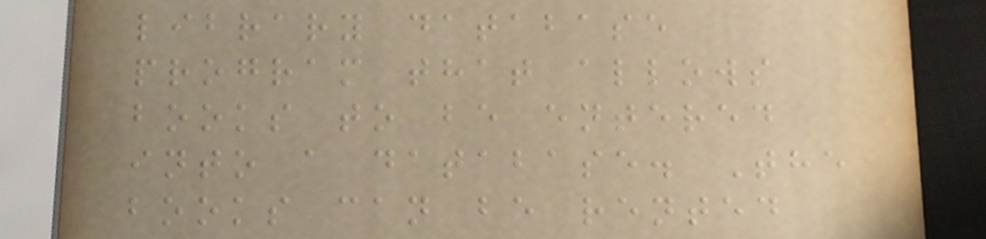library database
program that allows
books to be entered
into a database. The
books can be rented
